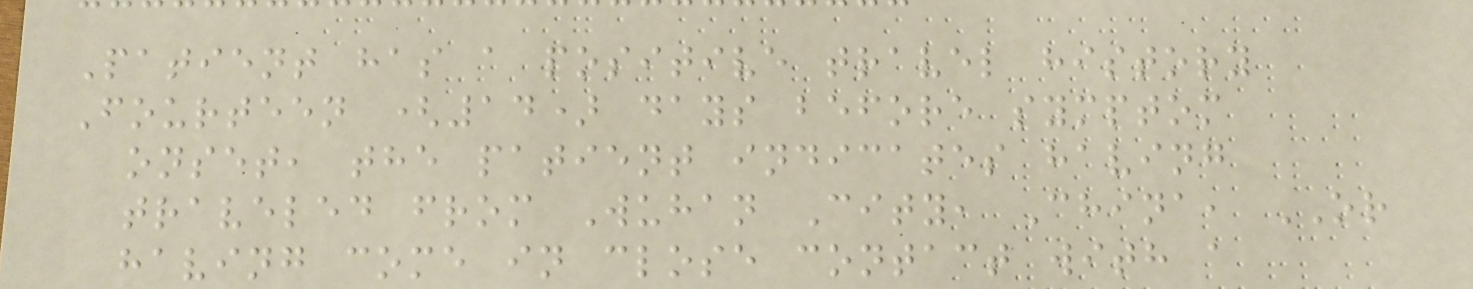Patient has a positive travel history
Fourteen (14) days before symptom
onset, the patient indicates having
traveled from Wuhan City, China, OR
having come in close contact with a
